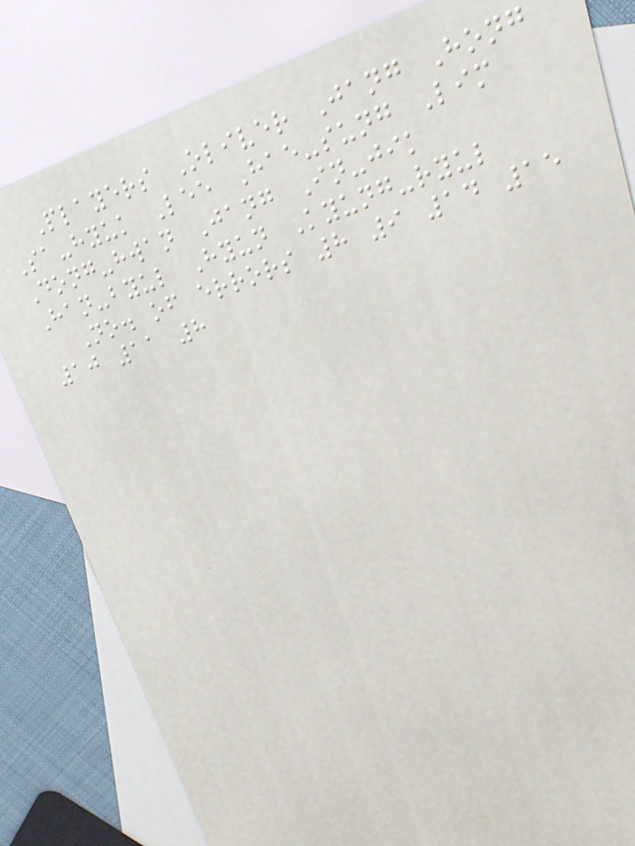Players Oliver Jang Hong
Sa-hyuk Lee Hae-sung Lim
Dong-hwan Jang In-jik
Han-byul Hyun Kyung-ryul
No. of errors 8 9 14 15
10 11 8
